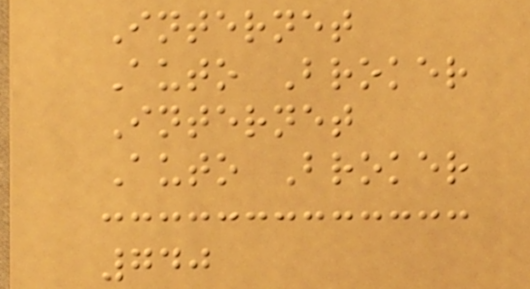Internet
Auto Broker
Internet
Auto Broker
740
